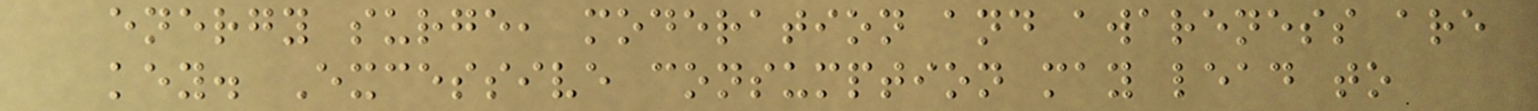energy surge, moderation and awareness are
key. Excessive consumption may lead to
